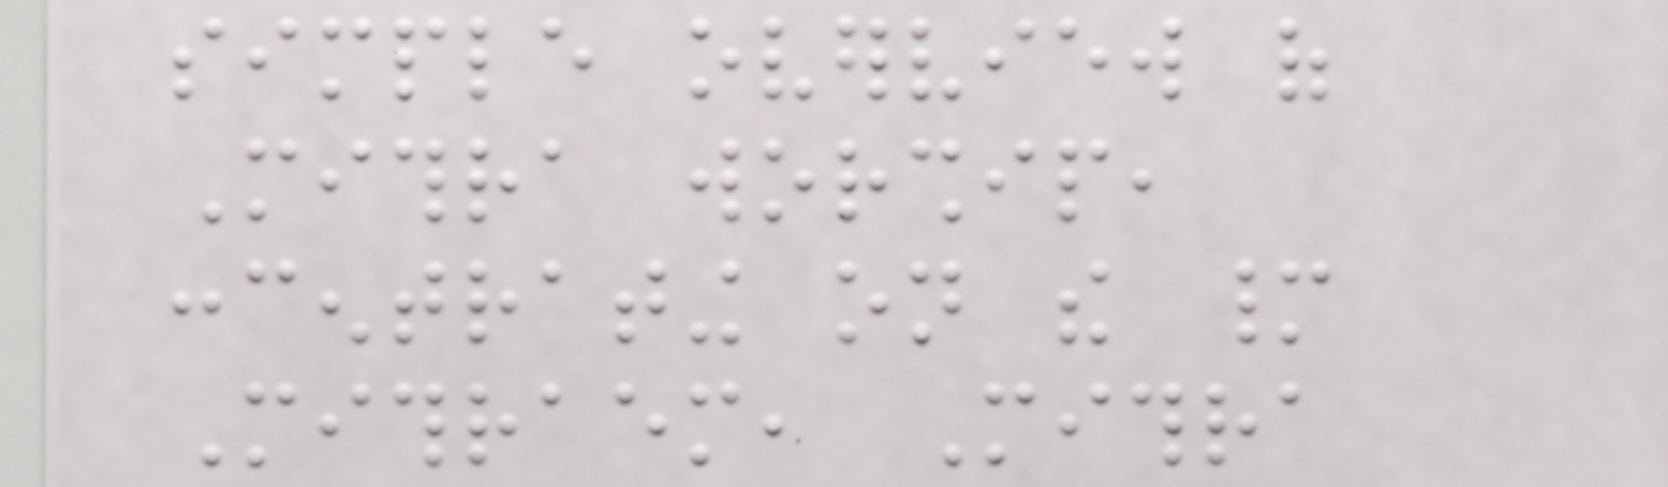simple overview of
Mithra worship,
concentrating on the many
Mithraem, Mithra
